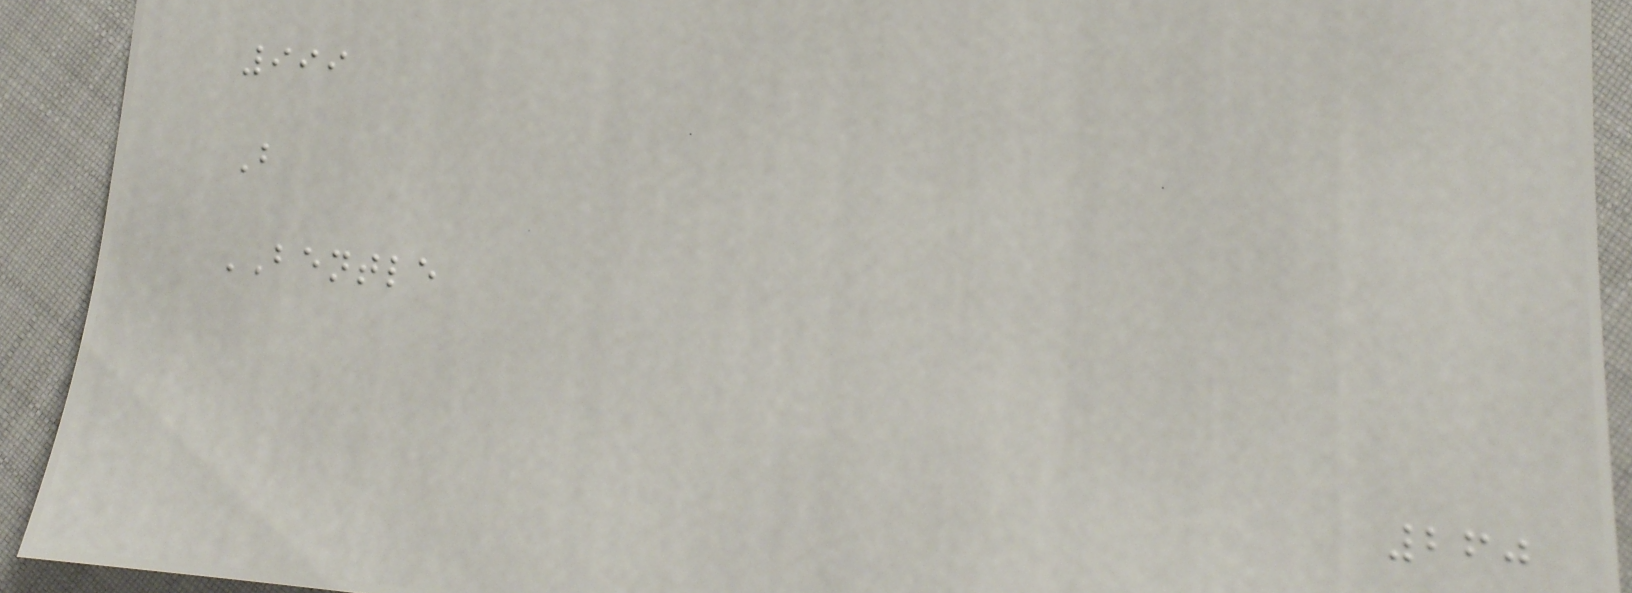999
B
BENTLE
260
